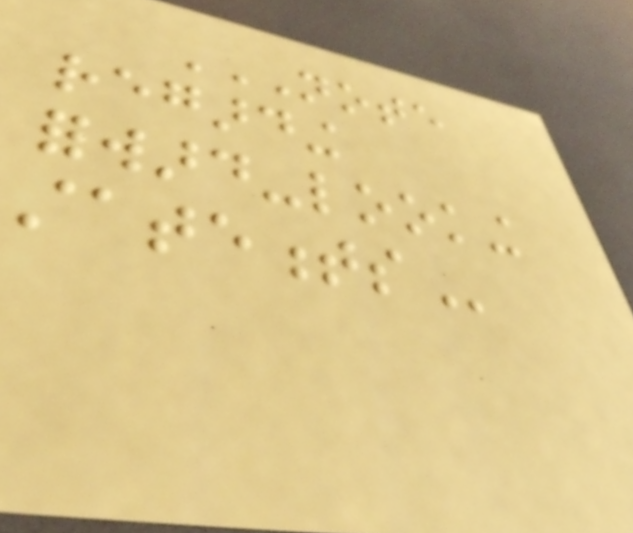NOTE
REGARDING
FORWARD-LOOKING
STATEMENTS
